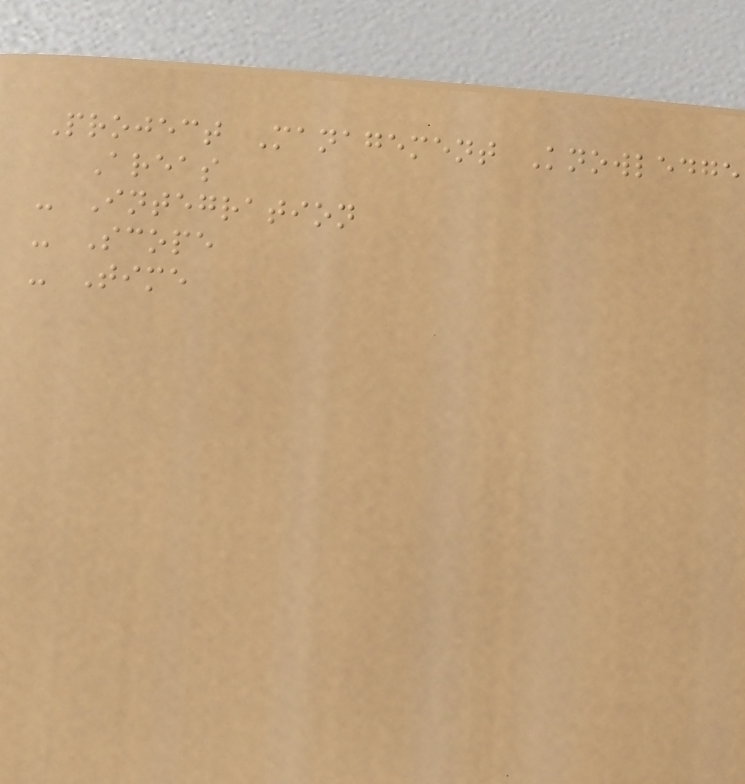Project Management Knowledge
Areas
- Integration
- Scope
- Time
